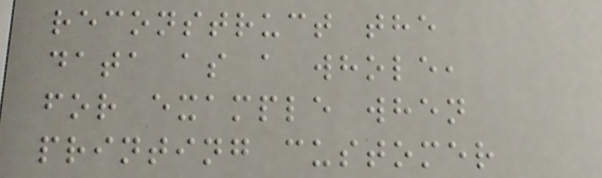reconstruct the
data as a whole,
for example when
printing customer
